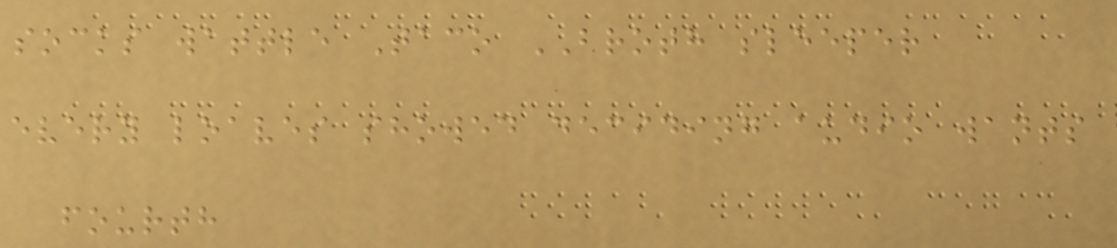socks wattle Taco BROTH sleeper
every loaves showed deciding audio wants
fourth
